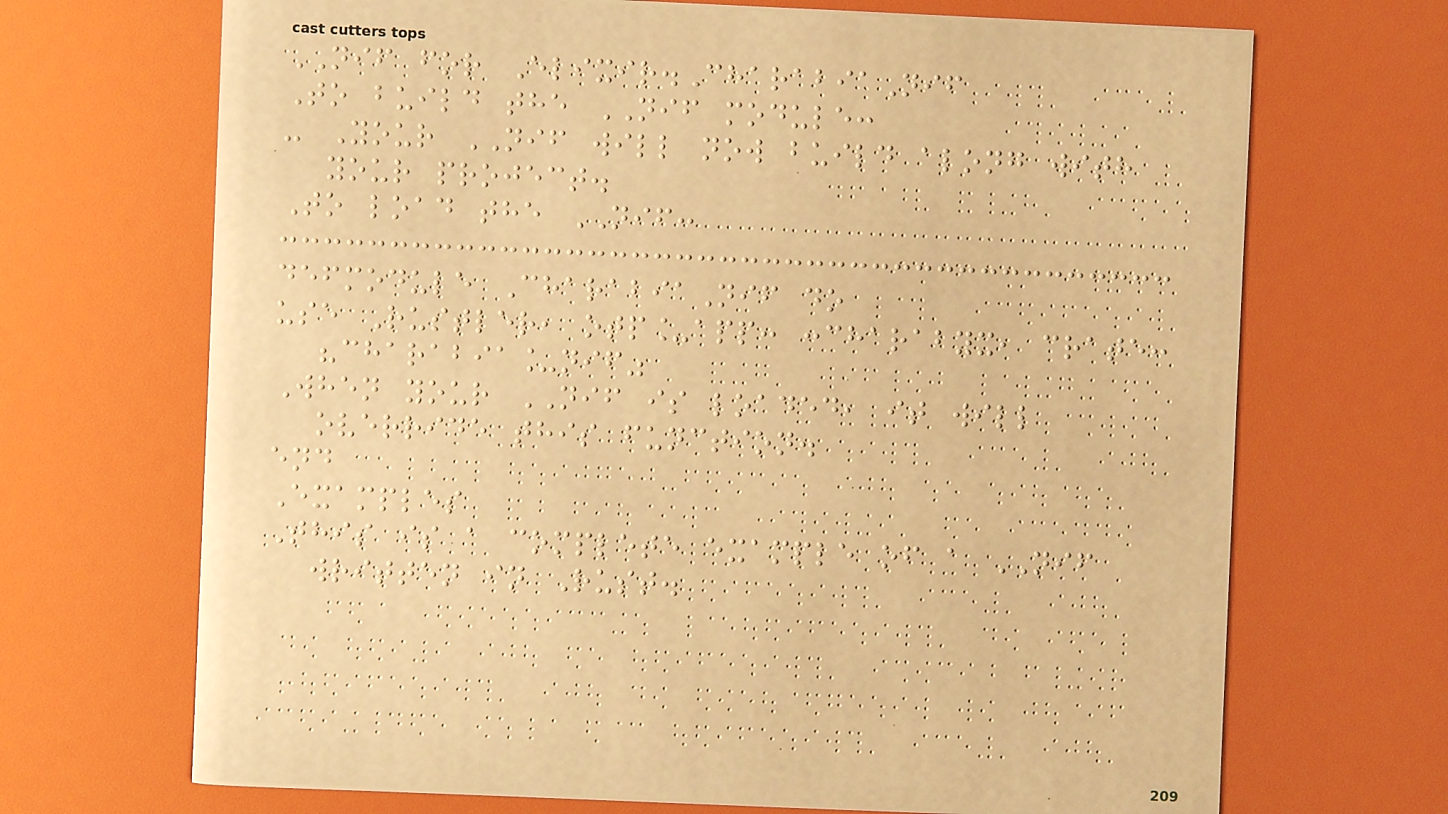NIF for Elixir.CharabiaNif
To build the NIF module:
- Your NIF will now build along with
your project.
To load the NIF:
defmodule CharabiaNif do
use Rustler, otp_app: :charabyx, crate:
"charabia_nif"
When your NIF is loaded, it will
override this function.
end
Examples
This is a complete example of a NIF
written in Rust.
